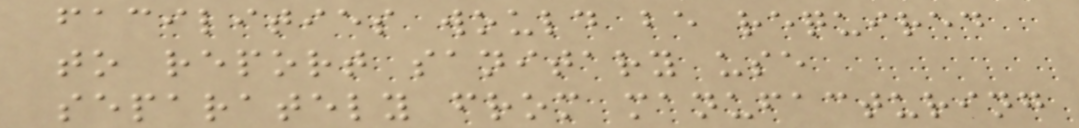facilities would be required
to report sanitary use
separately from manufacturing
